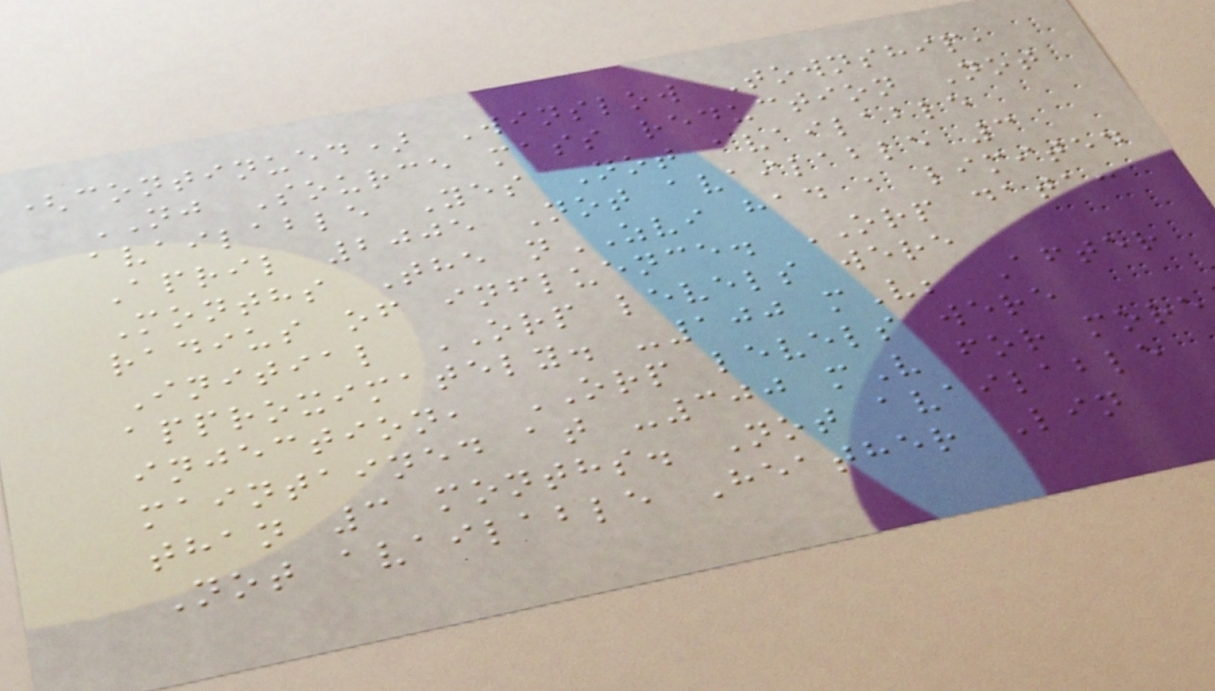(continued) Winslow Township,
NJ Source mass reduction Not
available Yes Not available
April 2005 Not available 3
Months The nZVI had a limited
radius of influence. ORP data:
Initial ORP levels were
approximately. -100 mV; After
injection, ORP levels were
maintained at -300 mV for more
than 3 months. Not available
Not available Heather Lin
